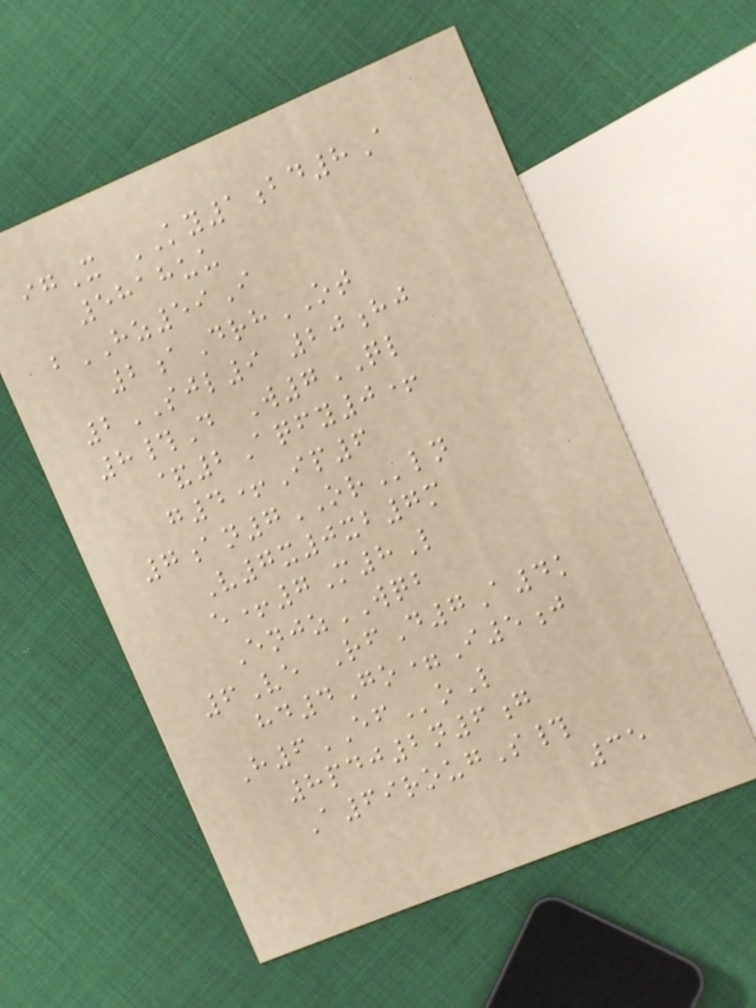igX KY1bd8A
5818uu
bHZ59I
2aDrhOT
2SJL9 20hj
8#D W7QL
&2Aqfy0+
g4+Ip6
7an7ORln
V7x0xb7m
e+7M8L
EnjzWQB
6Ve RfD7A4k
hd4Go=I5j
H6EFoL
8pdj2n6g
A69rougS#
35
